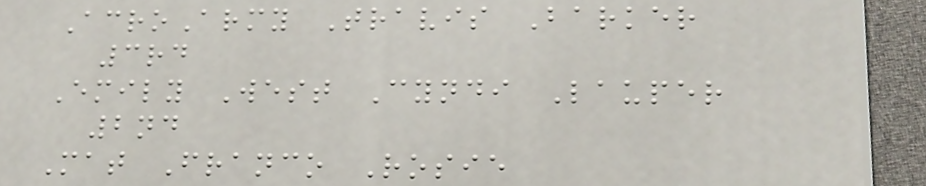AcroArmy Travis Barker
3rd
Emily West Cyndi Lauper
2nd
Mat Franco Rosie
